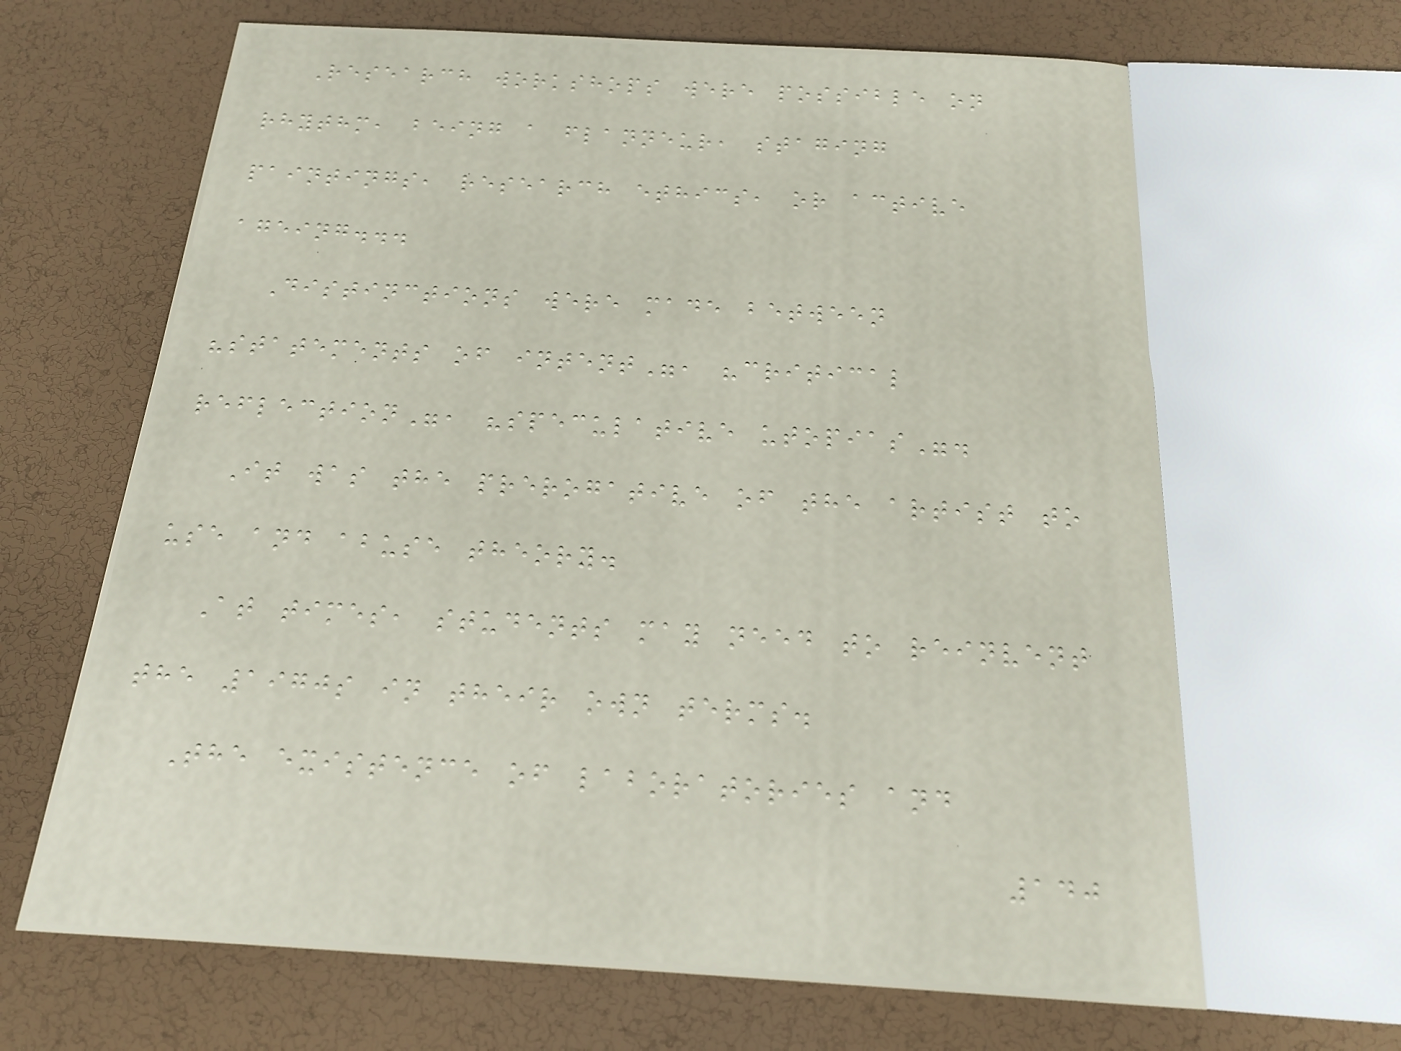Research workshops were possible on
rhythm, being a flanneur, staging
paintings, research ethics, or active
ageing...
Distinctions were made between
"statements of intent", "critical
reflection", "speculative utopias".
It was the prerogative of the artist to
use and abuse theory.
At times, students may need to reinvent
the 1970s in their own terms.
The existence of laboratories and
140
